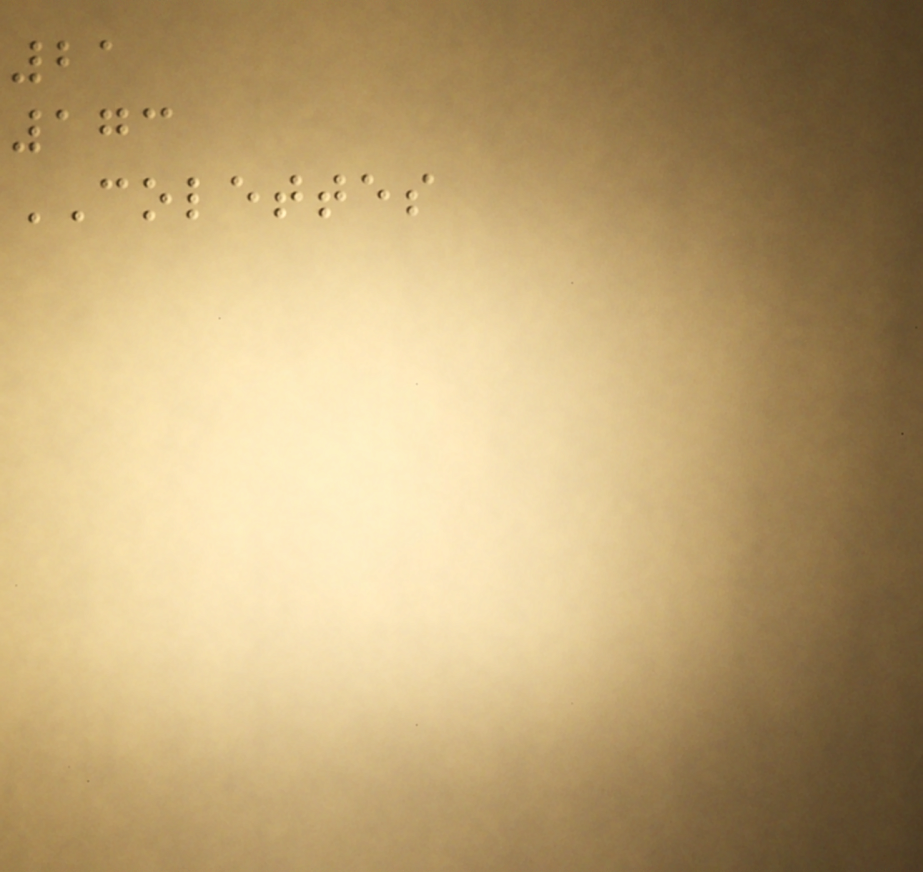21
173
COLETTES
